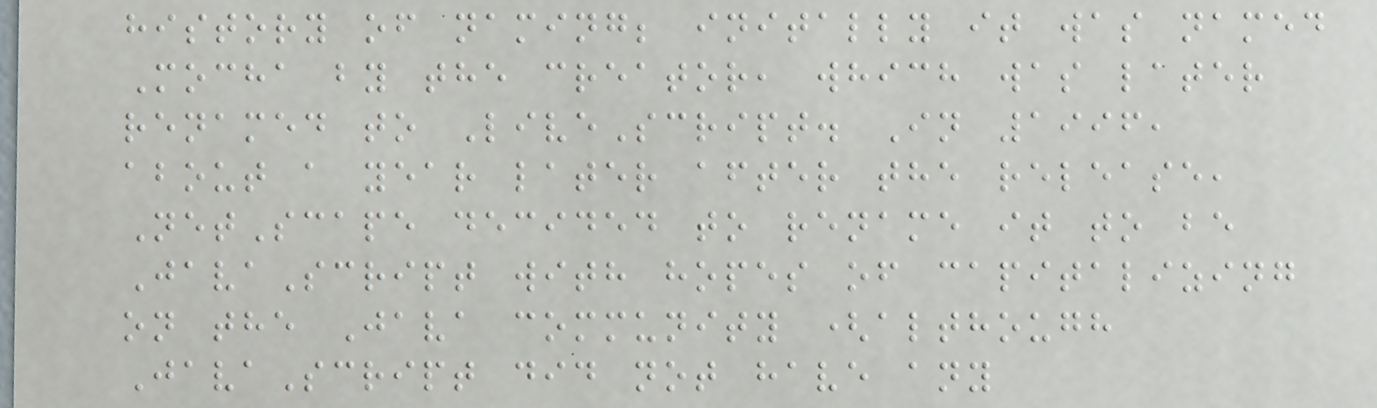history of naming; initally it was named
Mocha by the creator, which was later
renamed to LiveScript. In 1996,
about a year later after the release,
NetScape decided to rename it to be
JavaScript with hopes of capitalizing
on the Java community (although
JavaScript did not have any
